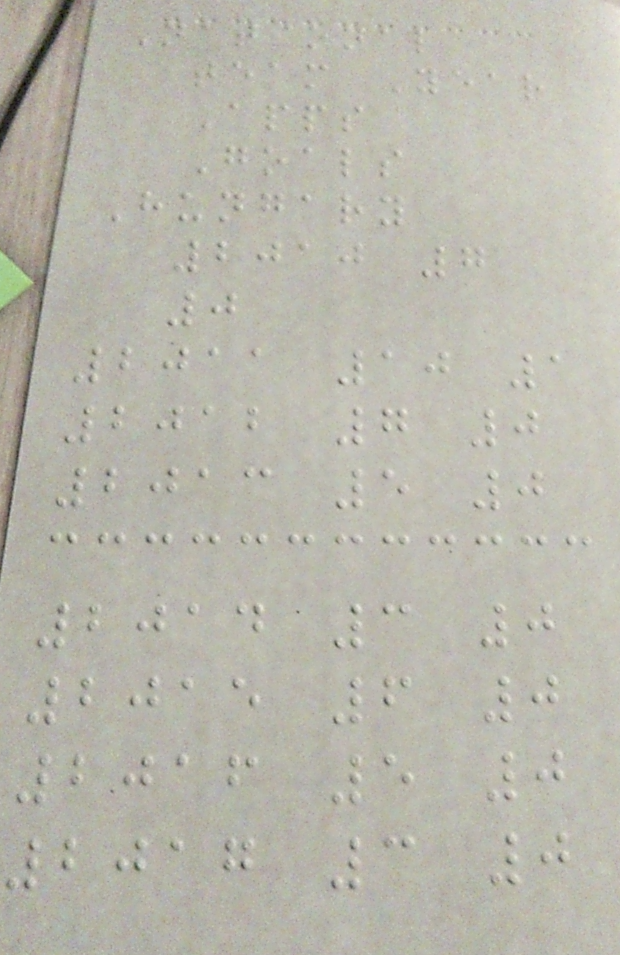National
team Year
Apps
Goals
Hungary
2010 7
0
2011 10 1
2012 7 0
2013 5 0
2014 3 0
2015 6 0
2016 5 0
2017 3 0
